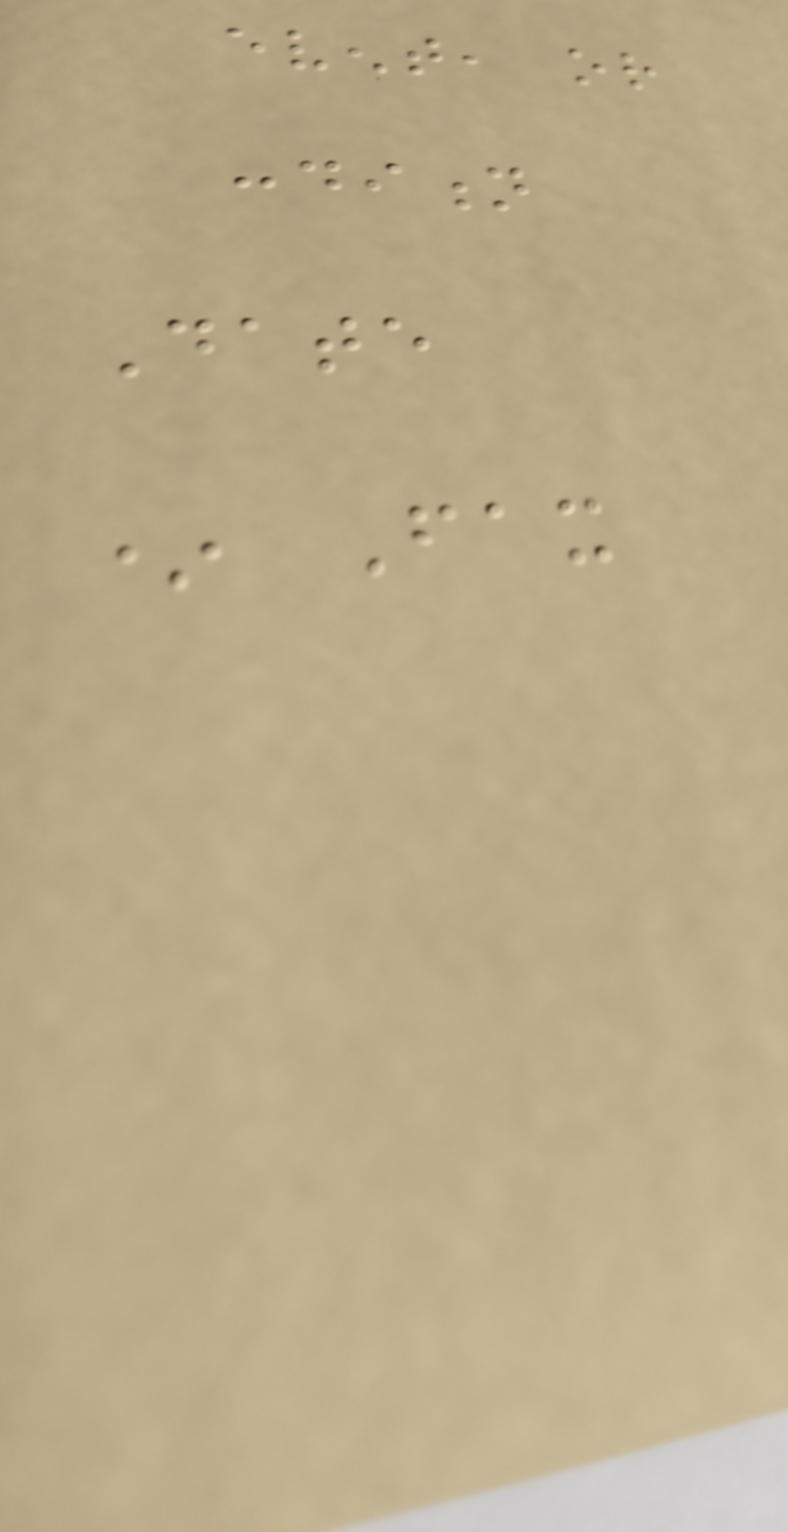event, or
condition
Date
* Fax
